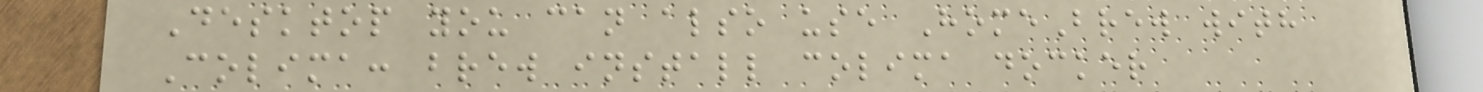Desktop you can also use HomeBrew with
Colima: brew install colima docker
